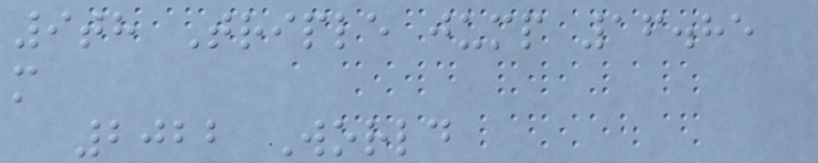9th Triple jump 16.85
m
2022 World
